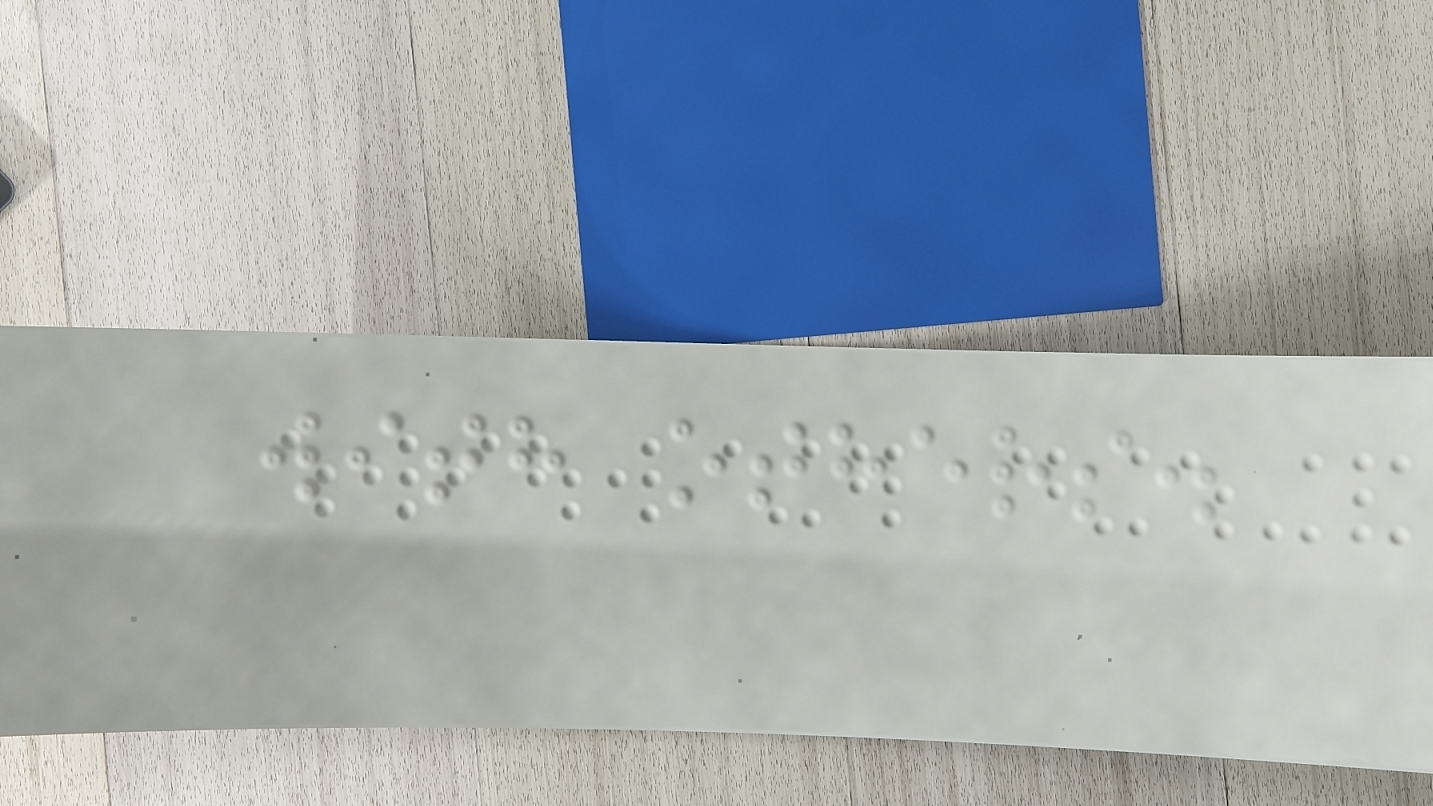with others.
